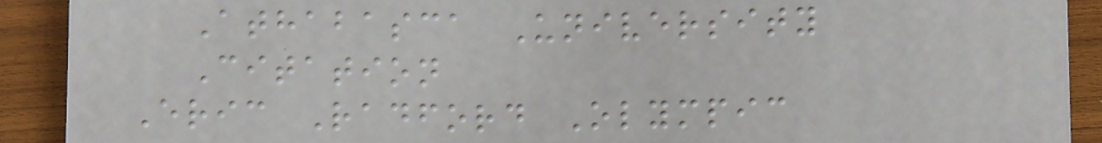Athabasca University
Citation
Eric Radford Olympic
